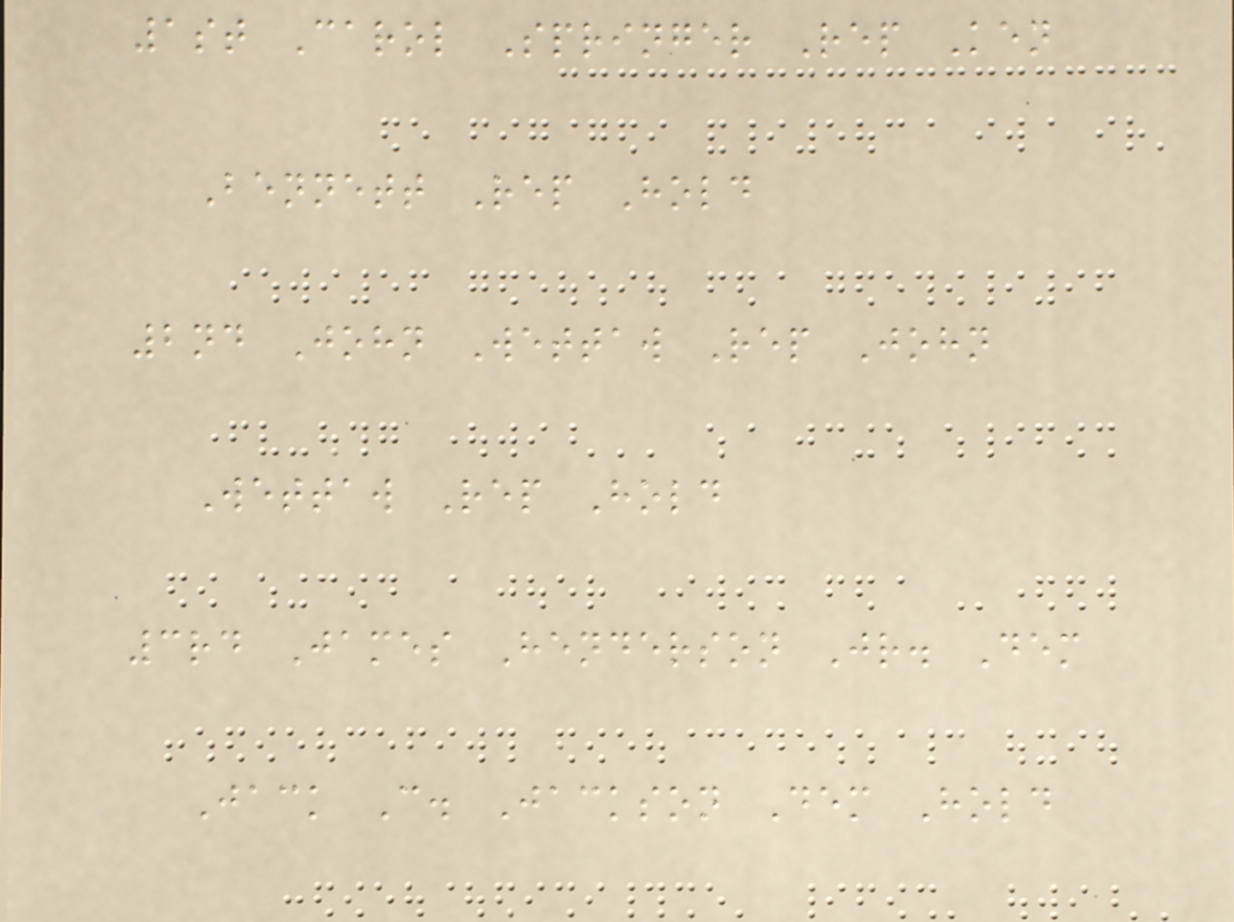1st Carol Springer Rep Ken
Bennett Rep Hold
2nd John Wettaw Rep John
Wettaw Rep Hold
3rd James Henderson Jr. Dem
Jack C. Jackson Dem Hold
